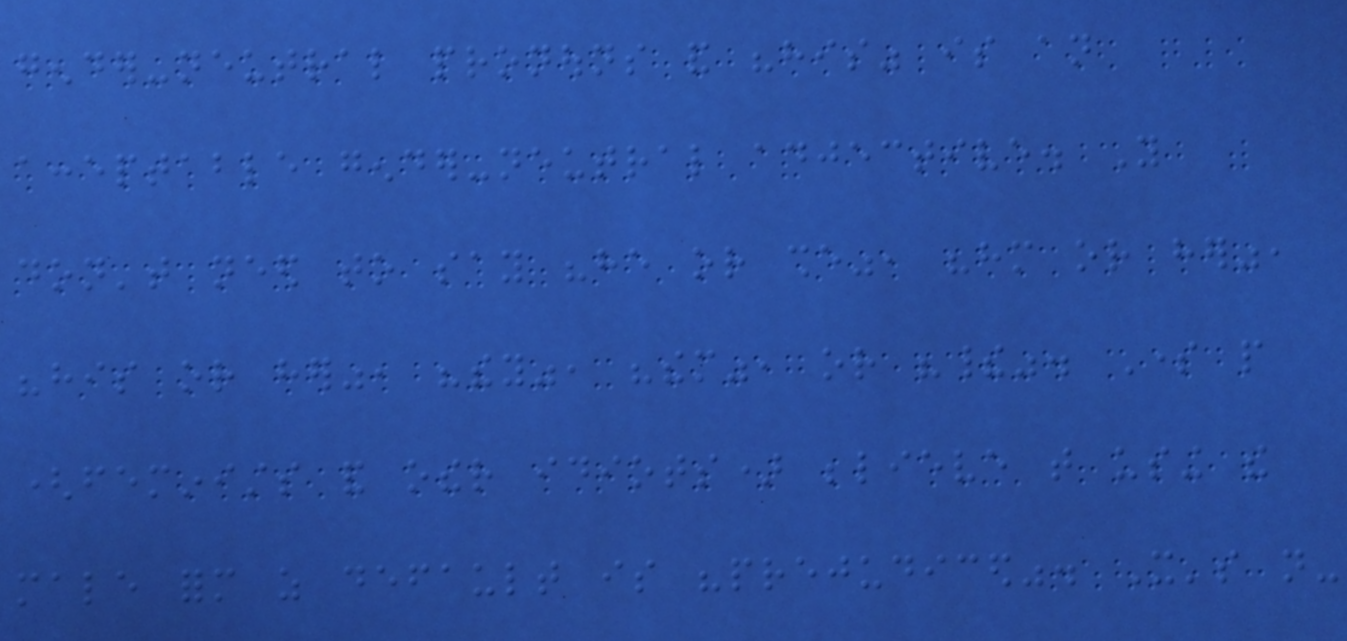gender-neutral pronouns and "his" is an
acceptable gender-neutral adjective. You
don't need to say "he or she", "him or her",
"his or her", "they", "them", or "their". Some people
(feminists and other idiots) believe that using the
male form as default is "prejudiced". It's not-
